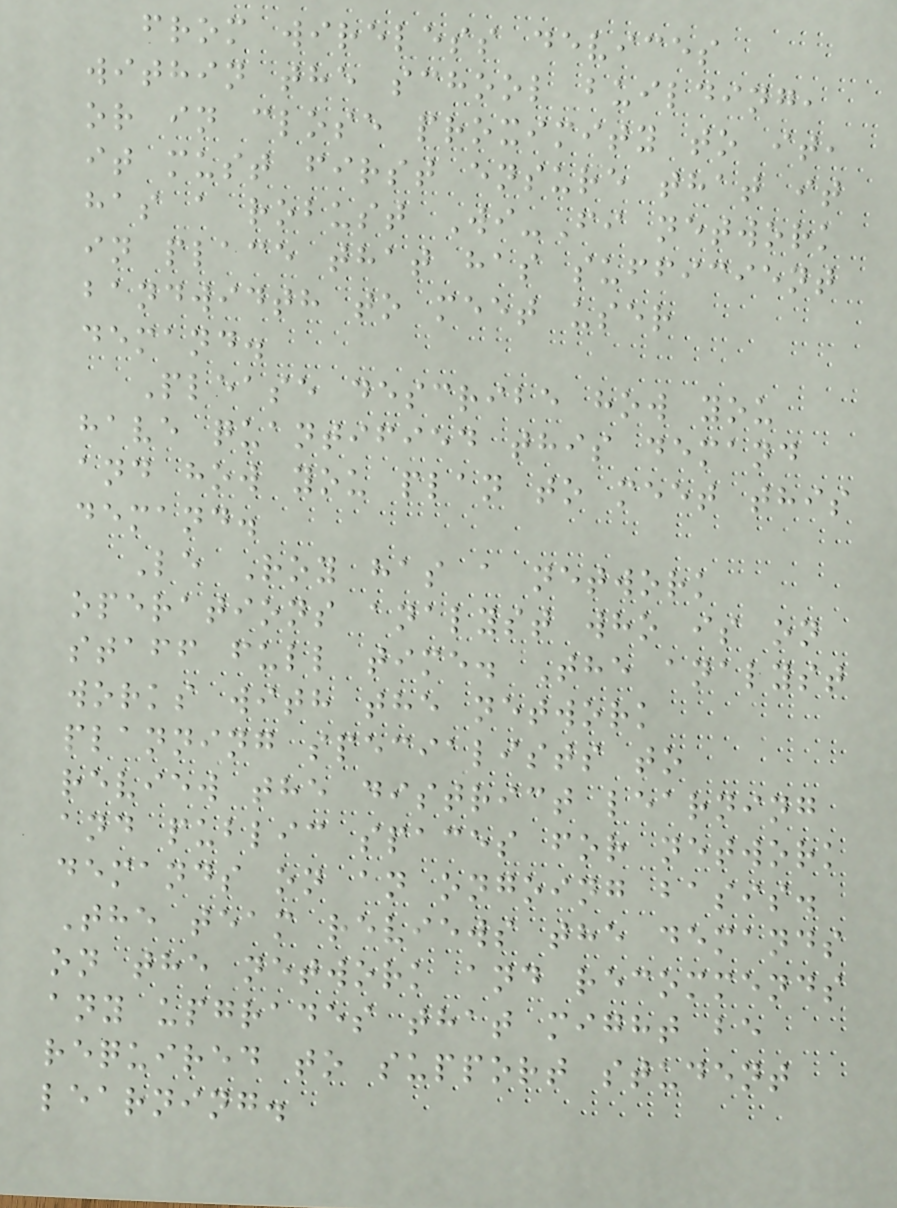from wireless devices
within the school building,
or in close proximity to it,
it must first ensure that it
has a robust Wi-Fi network
in place that has sufficient
bandwidth to meet user
demand.
Please describe how you
have quantified this demand
and how you plan to meet this
demand.
Le Roy has a network
operations analyst who is on
staff full time. The analyst
works with the network
planning specialists to
review the district learning
and public spaces for network
demands on an ongoing basis.
The team reviews the demands
on the network and recommends
any upgrades that might be
required to support student
learning.
